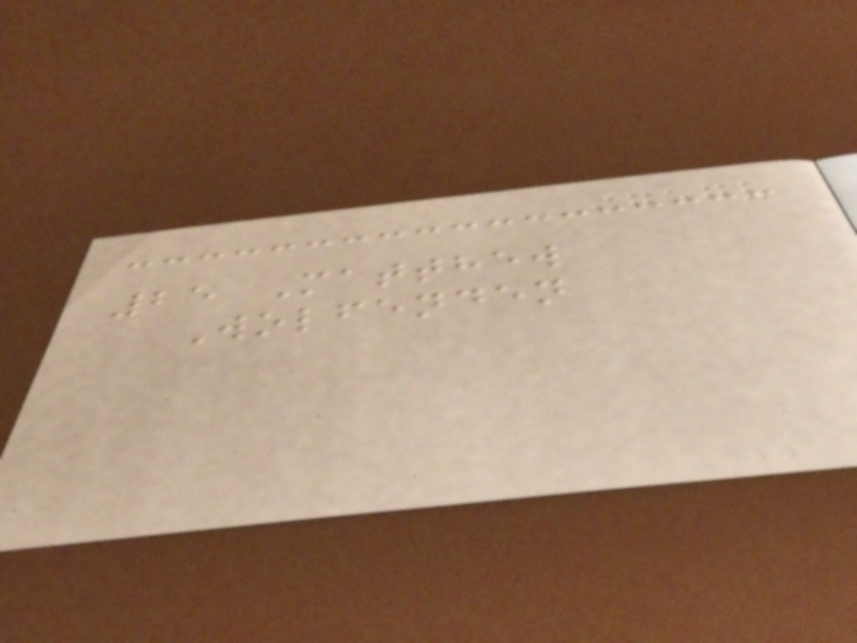25 Matthew
Wolfenden
